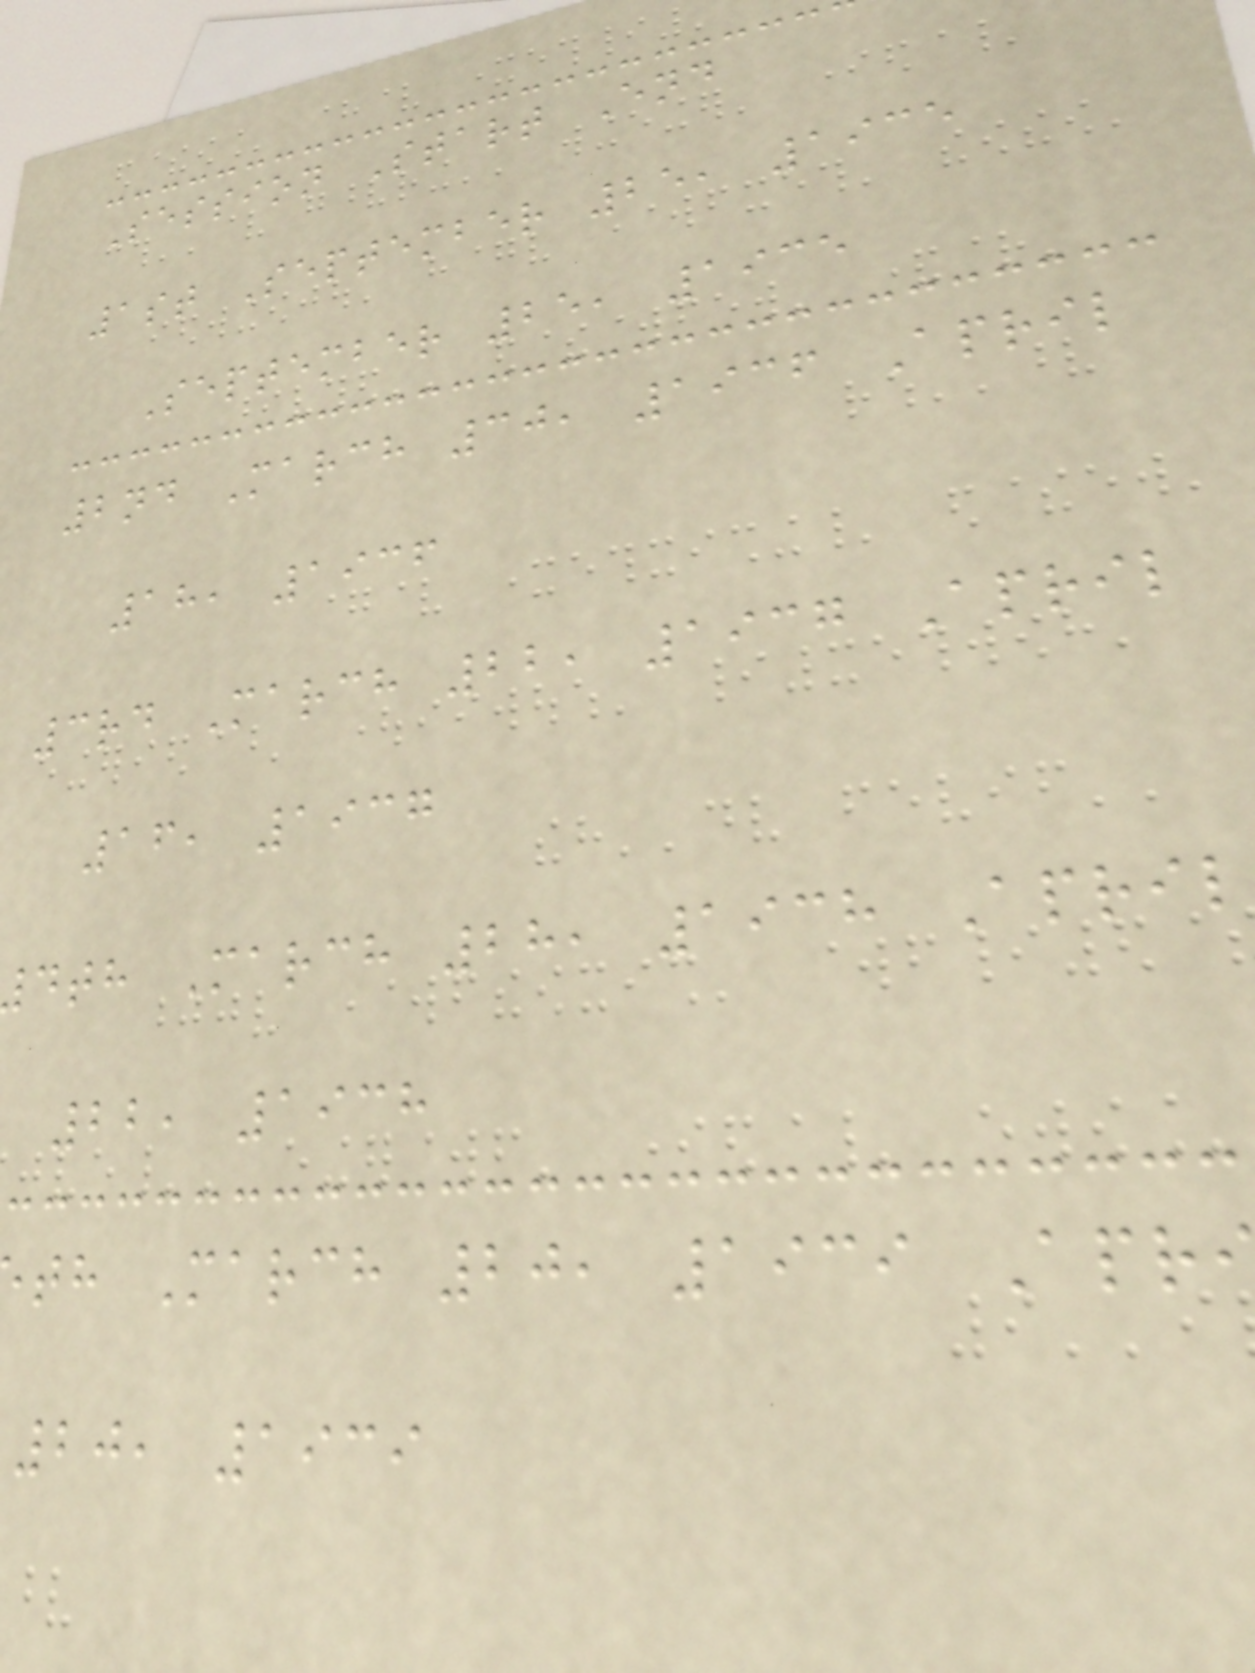Session Start End
1st September 25, 1935
September 25, 1935
2nd March 30, 1936 April
18, 1936
3rd March 22, 1937 April
16, 1937
dth March 28, 1938 April
22, 1938
th March 20, 1939 Apr
20, 1939
